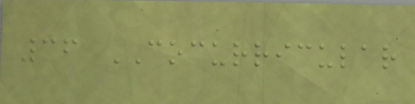36 COCURRICULAR
